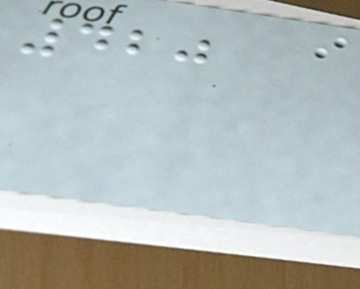420
